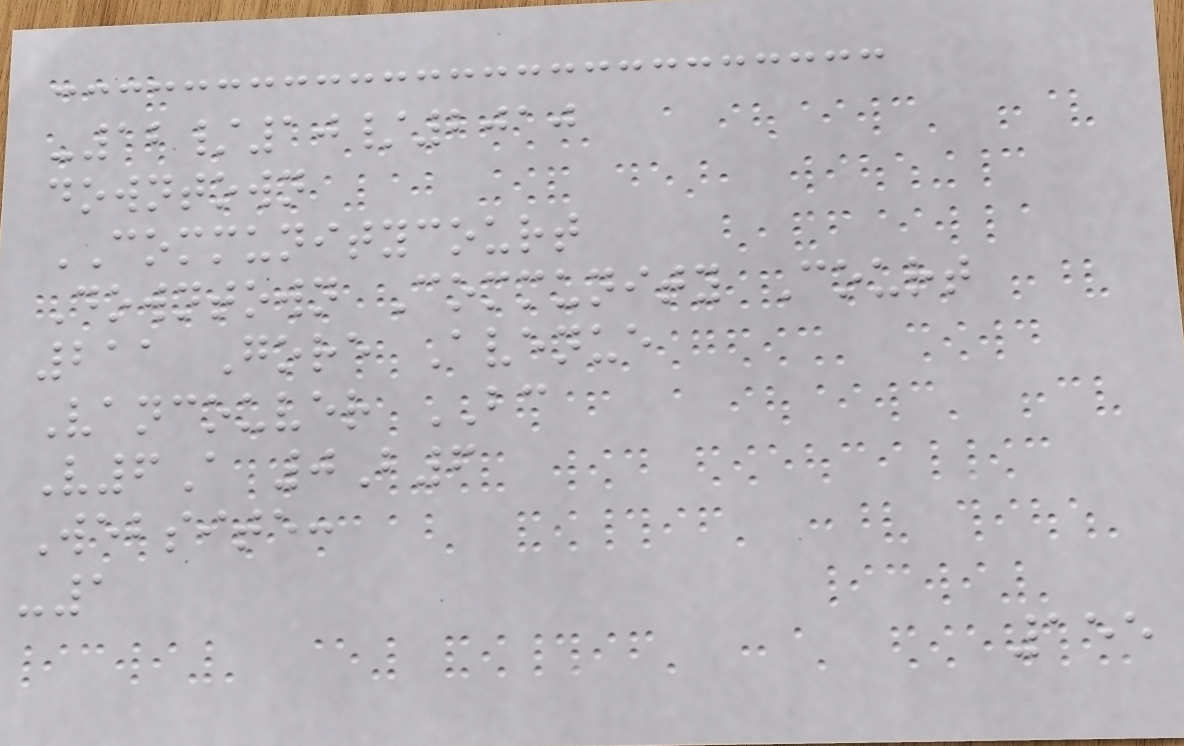-12/10/2010
downtown
COMMUNITYCOURT
Downtown Community Court
211 Gore Avenue
Vancouver BC
V6A 0B6
Website:
-1
155
